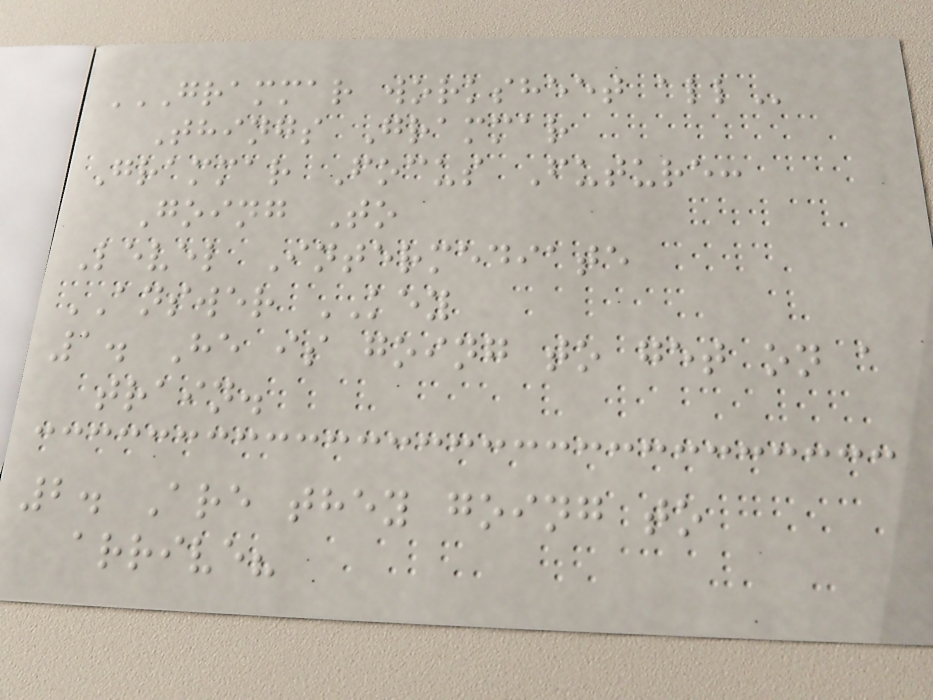GRAMMAR WORKSHEET ALL
Things Grammar
Grammar Focus Future:
Going To
Level Intermediate
ANSWER KEY
1. He is going to get on a
train.
2. Are they going to
arrive?
